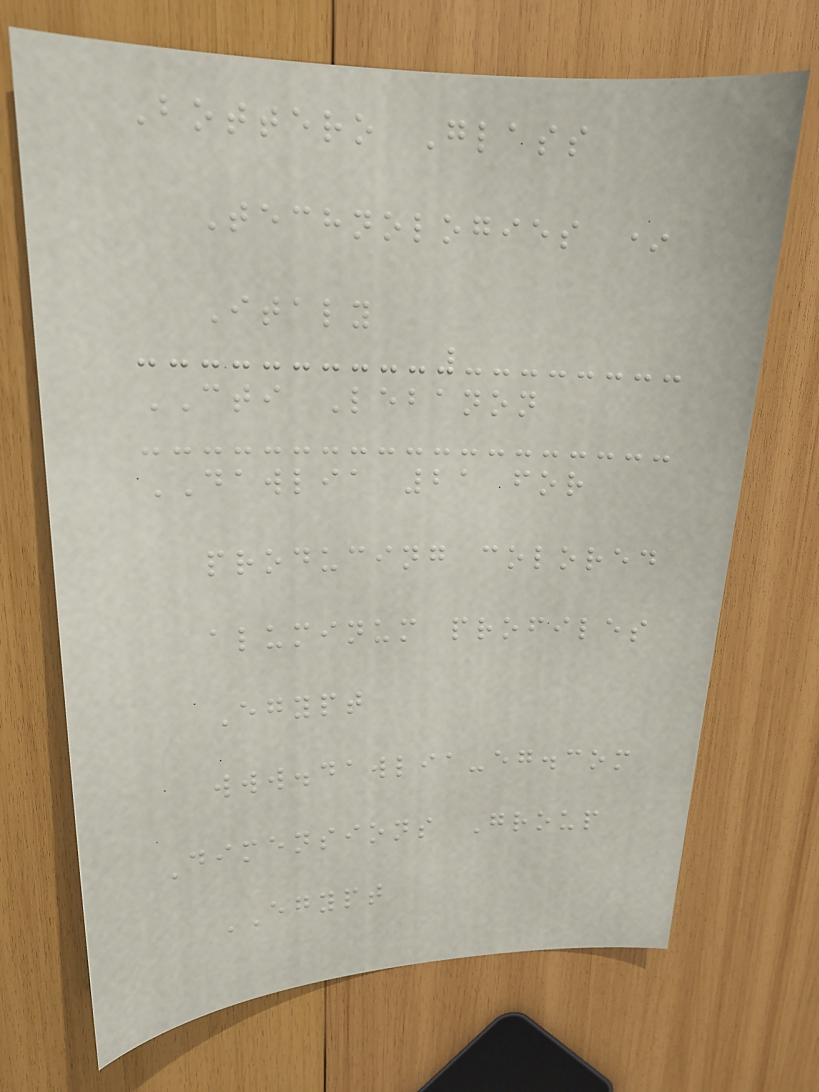Bottero Glass
Technologies *
Italy
CTI Lebanon
DAWLIA 21 for
producing colored
aluminum profiles
Egypt
www.dawlia-eg.com
Dimensions Group
EGYPT
